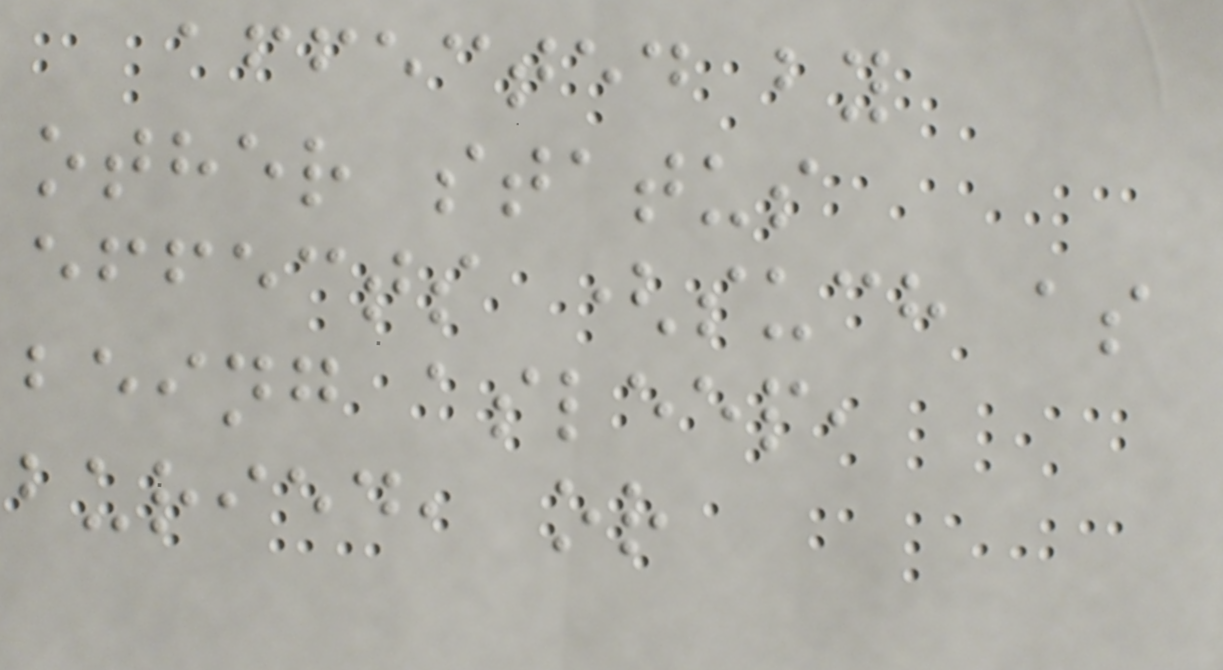affected by
other status
effects (such as
being asleep,
buried, or
